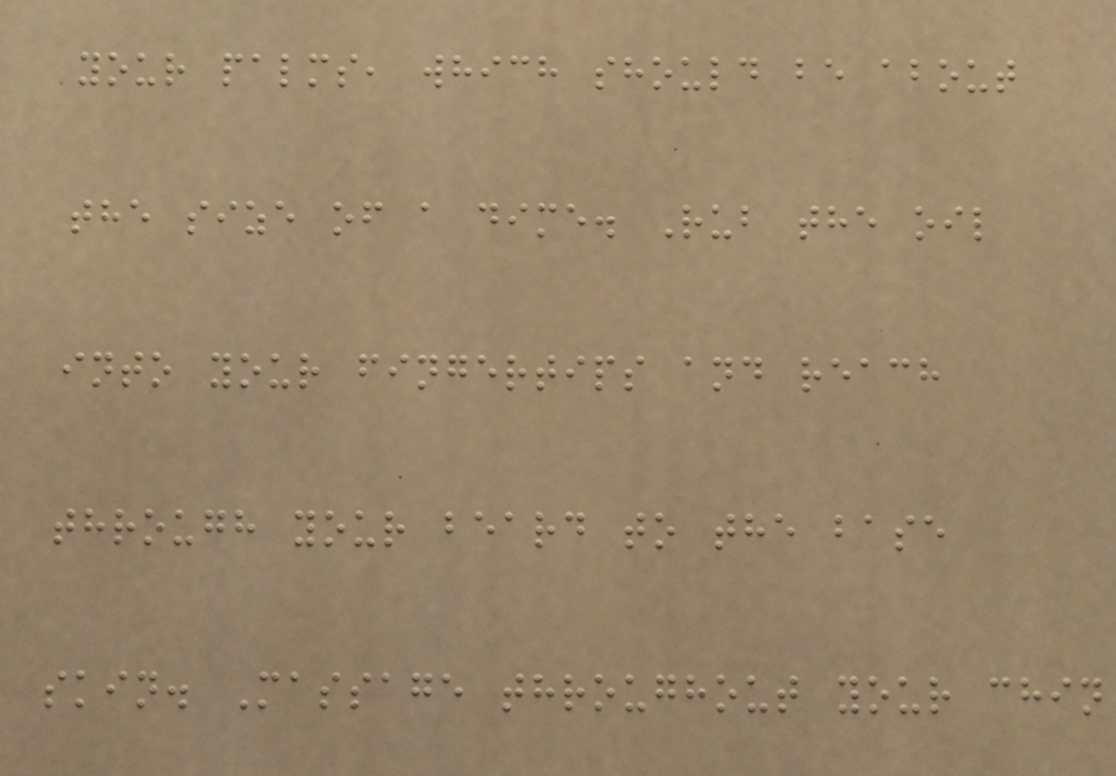your palms, which should be about
the size of a dime. Rub the oil
into your fingertips and reach
through your beard to the base
skin. Massage throughout your chin
